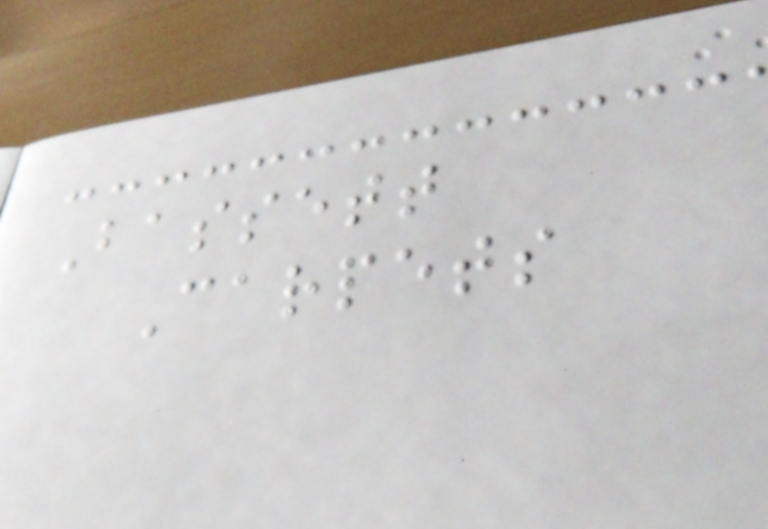Bassett
Carpets
